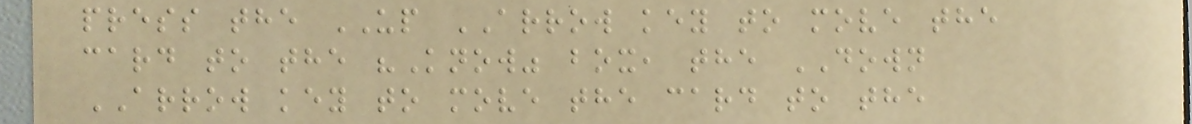press the UP ARROW key to move the
card to the "Know" box, the DOWN
ARROW key to move the card to the
